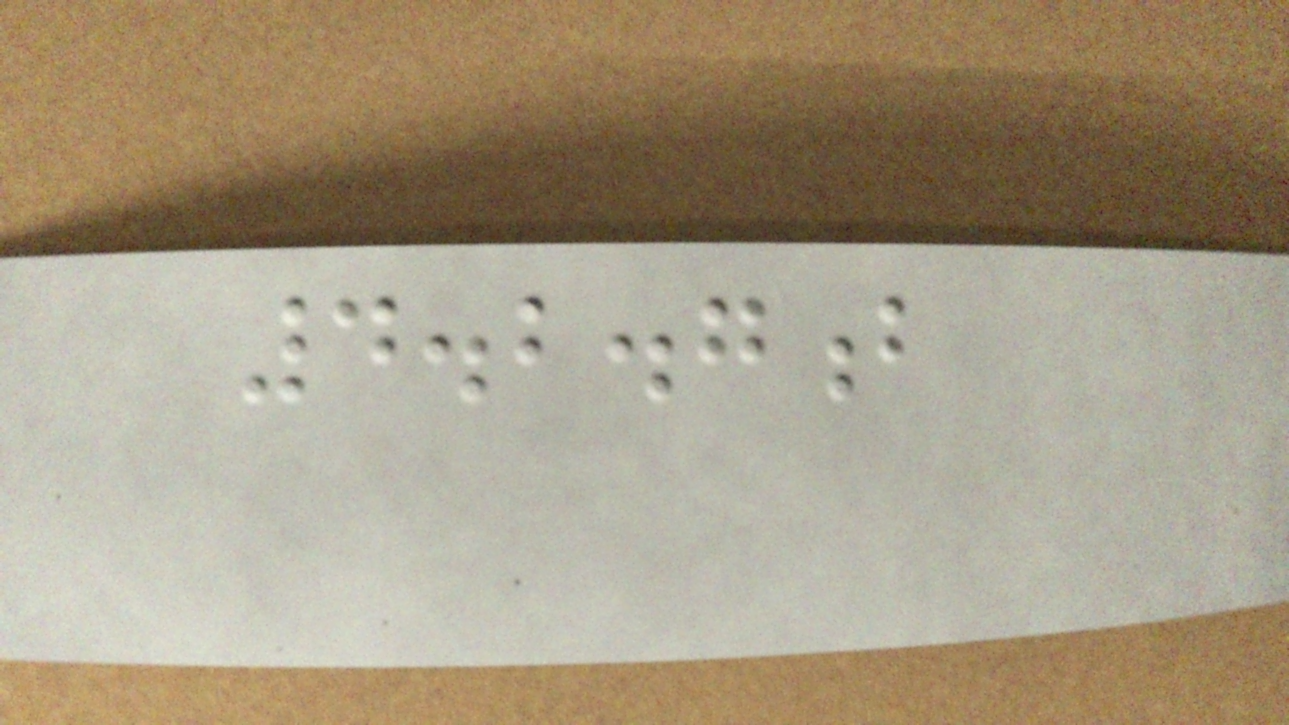4.2.7b
